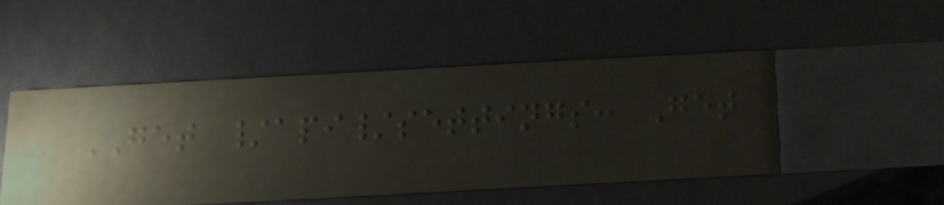- GET /api/settings: Get
